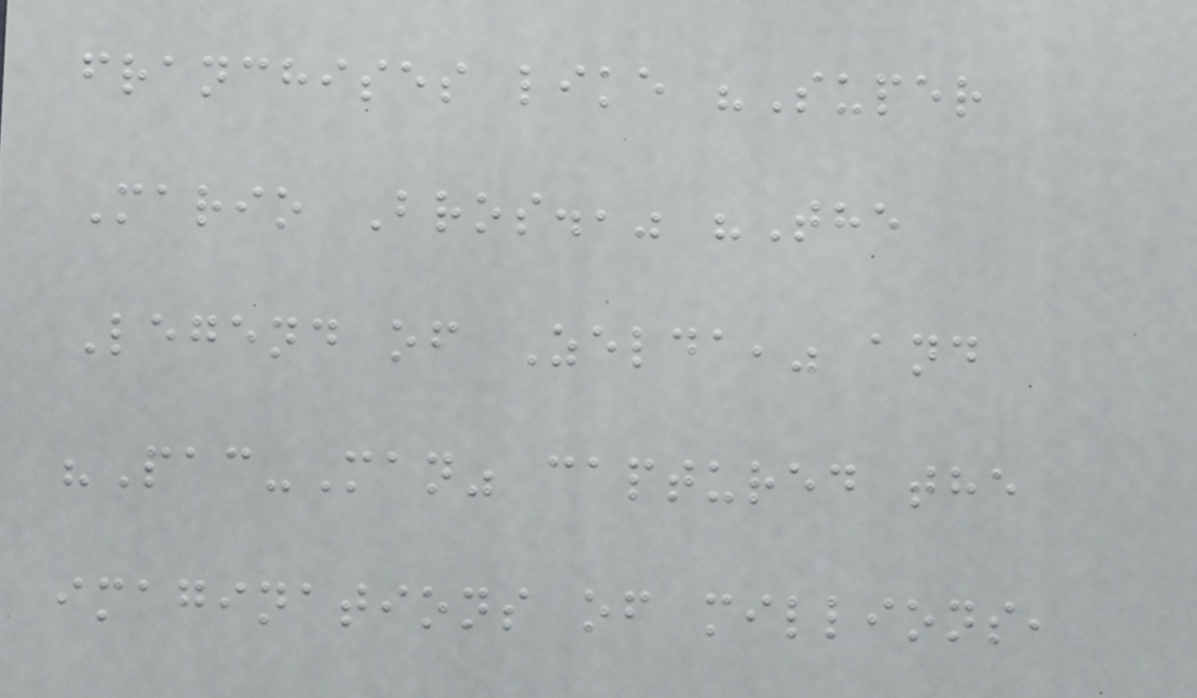franchises like "Super
Mario Bros.," "The
Legend of Zelda," and
"Pac-Man" captured the
imaginations of millions,
